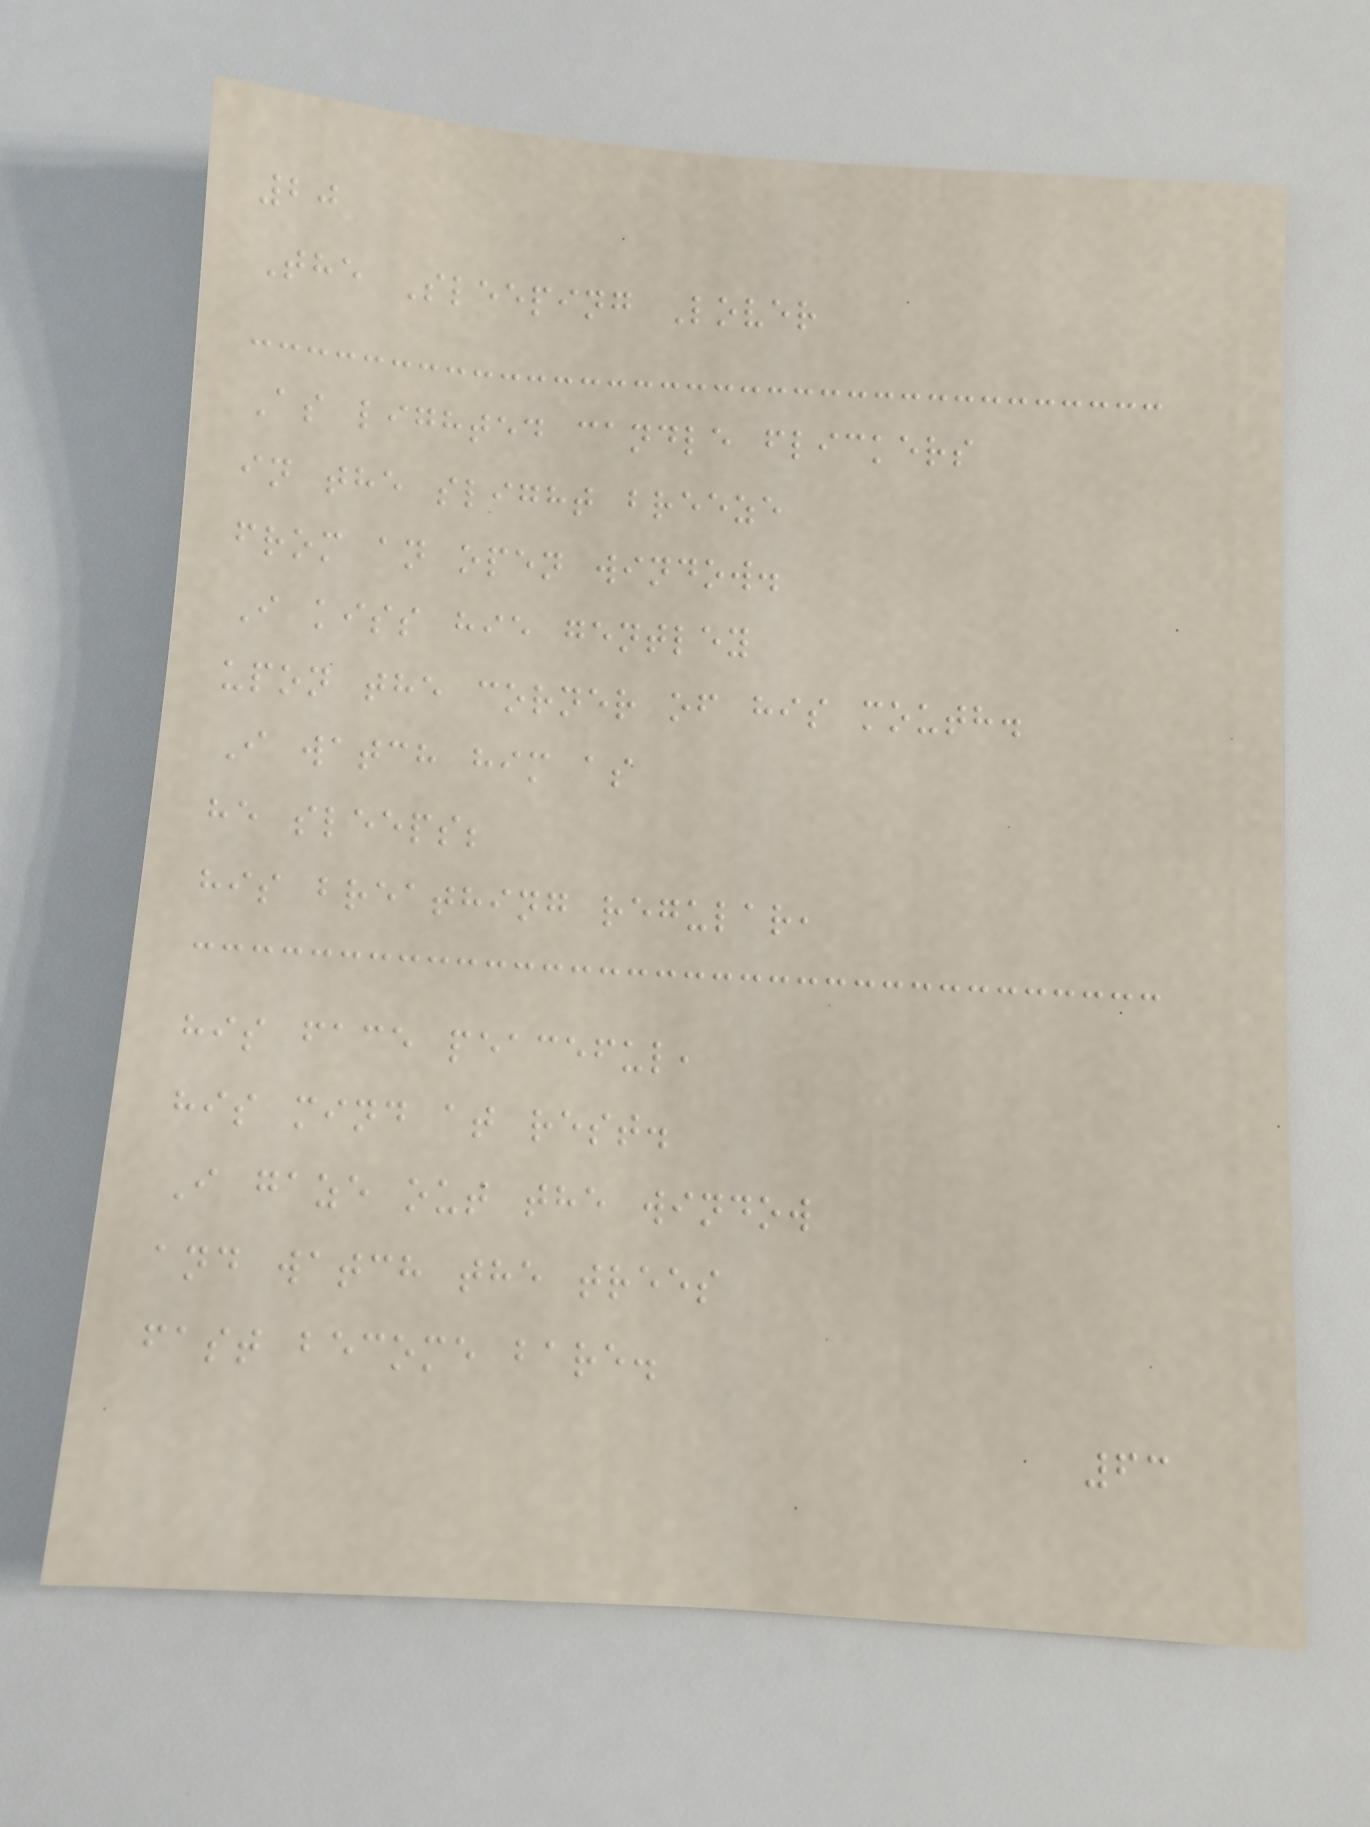20
The Sleeping Lover
As lighted candle flickers
in the slight breeze
from an open window.
I kiss hie gentley
upon the corner of his mouth.
I watch him as
he sleeps;
his breathing regular,
his face peaceful,
his mind at rest.
I gaze out the window
and watch the trees
fast become bare.
63
